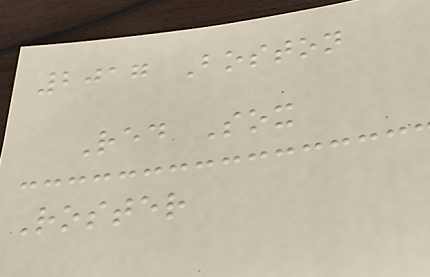2017 Boston
Red Sox
Roster
